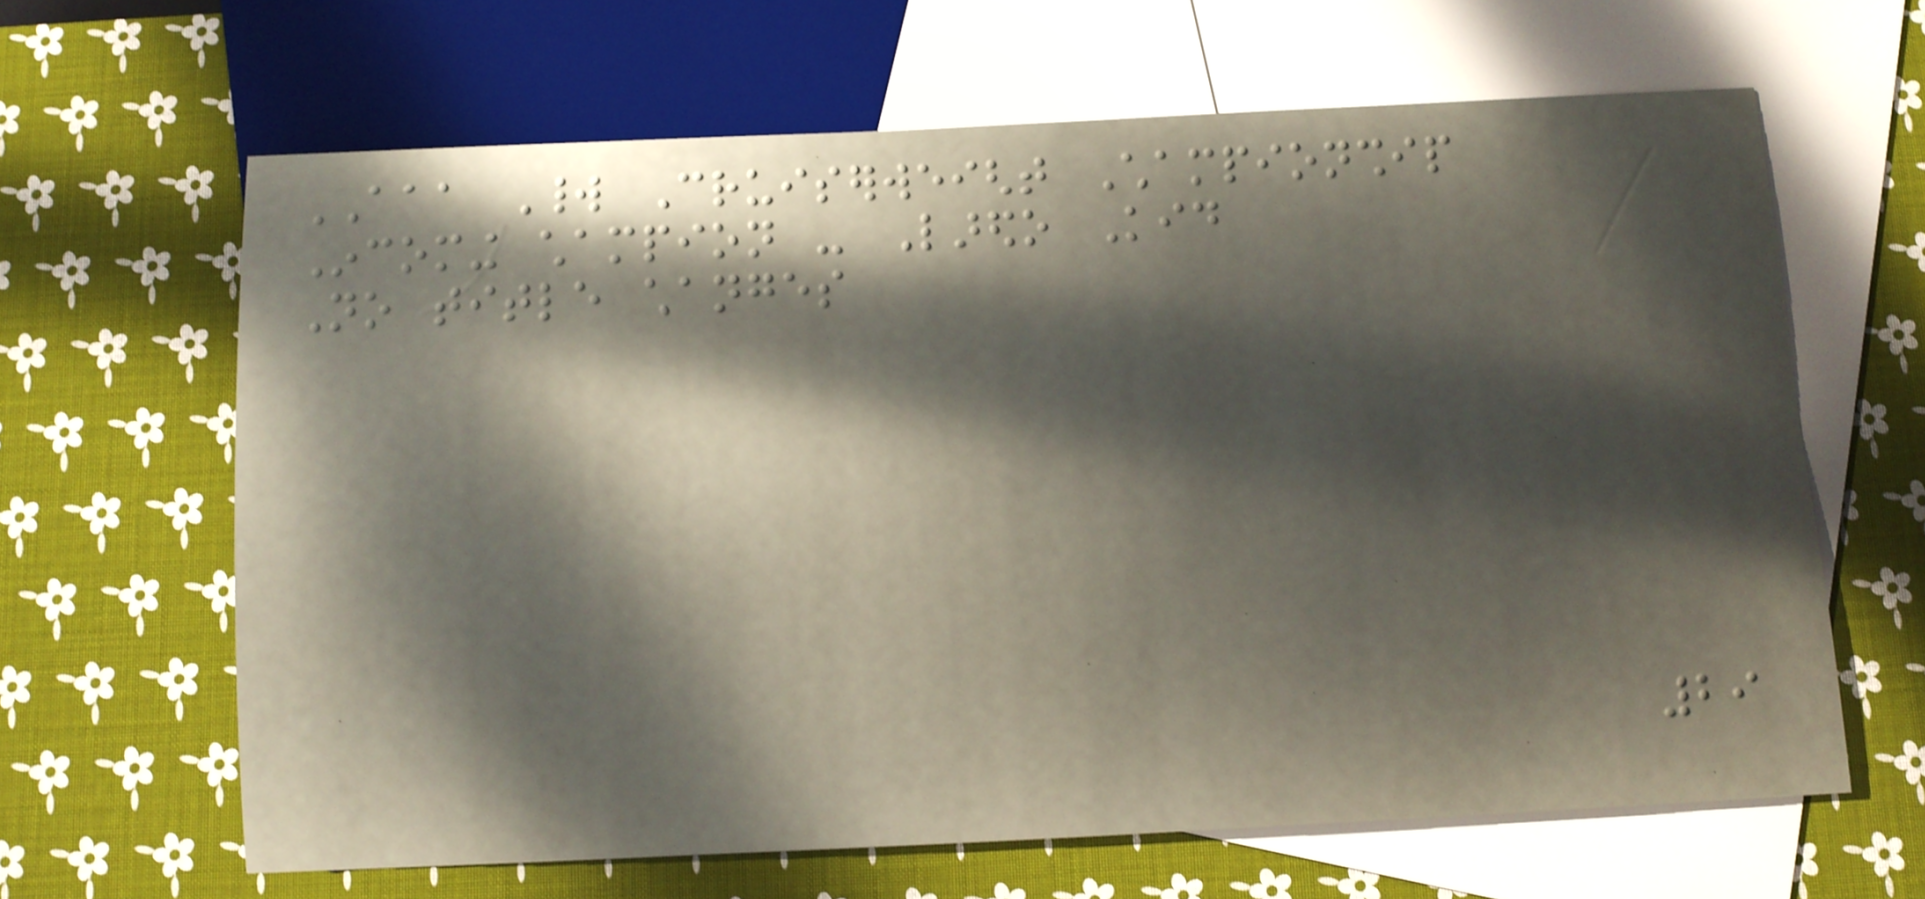AAA World Cruiserweight Championship
Incoming champion - Laredo Kid
No title changes
29
